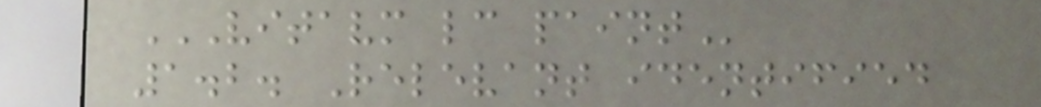VITAVM LC PAINT
1.2. Relevant identified
